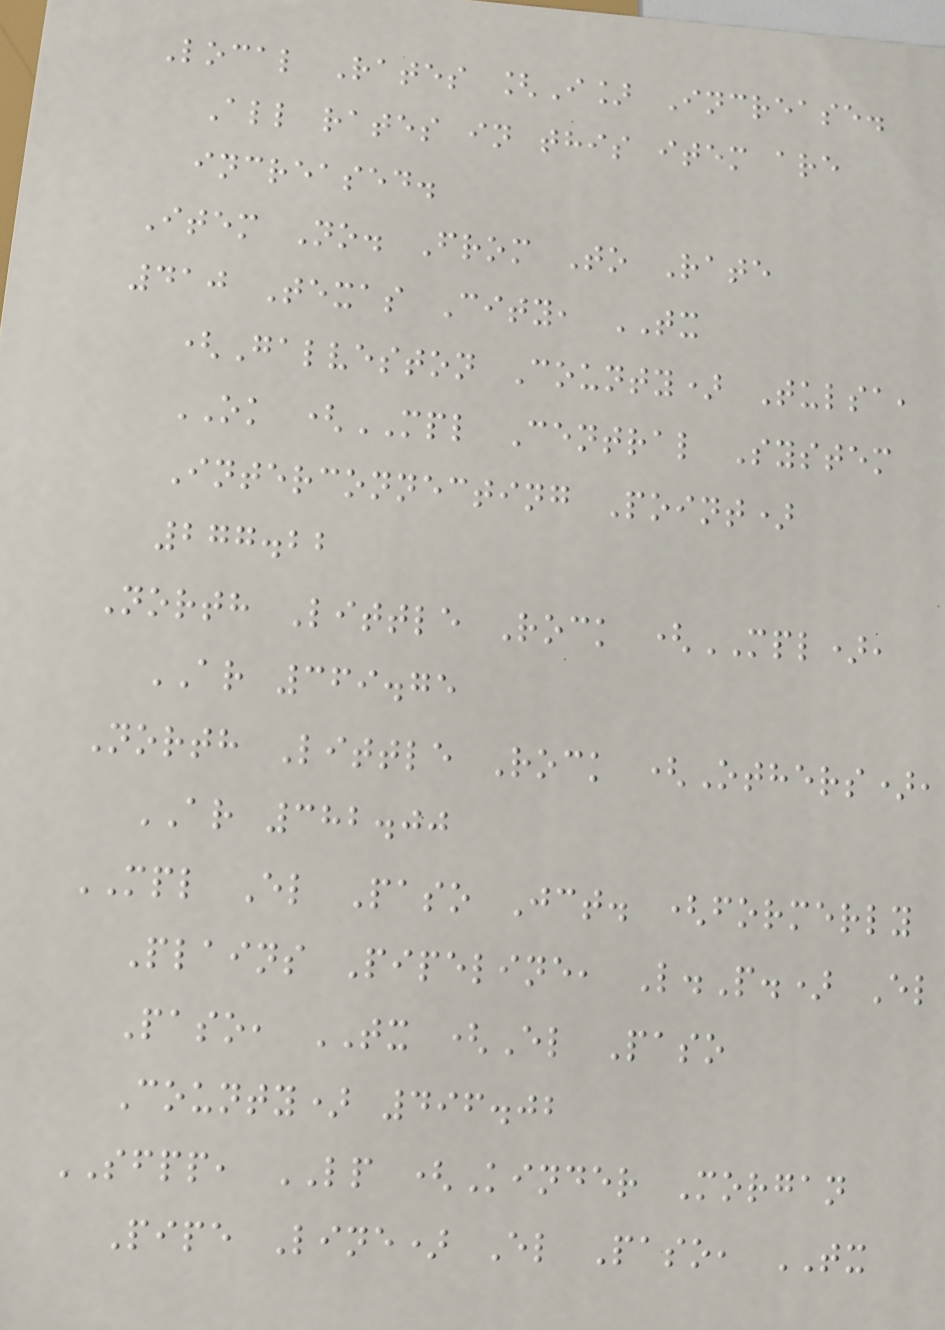Local Rates [I] Increase.
All rates in this item are
increased.
Item No. From To Rate
410 Texas City, TX
(Galveston County) Tulsa,
OK (MPL Central System
Interconnecting Point)
277.22
North Little Rock (MPL),
AR 369.75
North Little Rock (Others),
AR 382.00
MPL El Paso Jct. (formerly
Plains Pipeline, L.P.) El
Paso, TX (El Paso
County) 496.02
SFPP, LP (Kinder Morgan
Pipe Line) El Paso, TX
